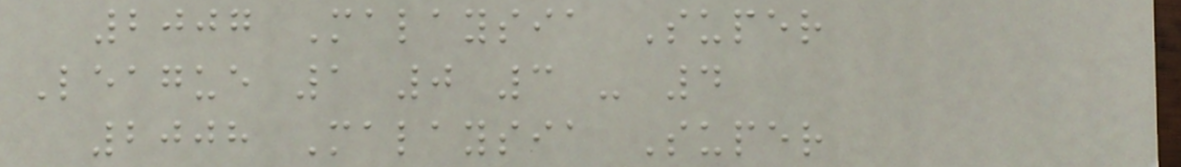2007 Malaysia Super
League 1 0 3 - 4
2008 Malaysia Super
